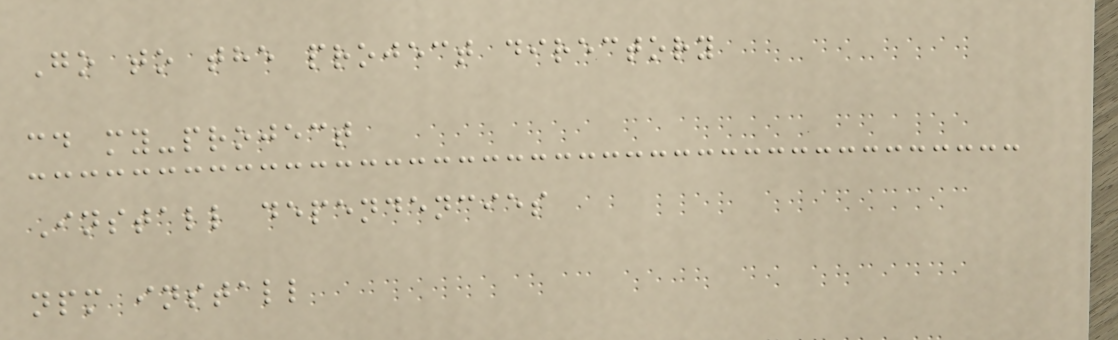Go to the project directory
cd my-project
Install dependencies
npm install
